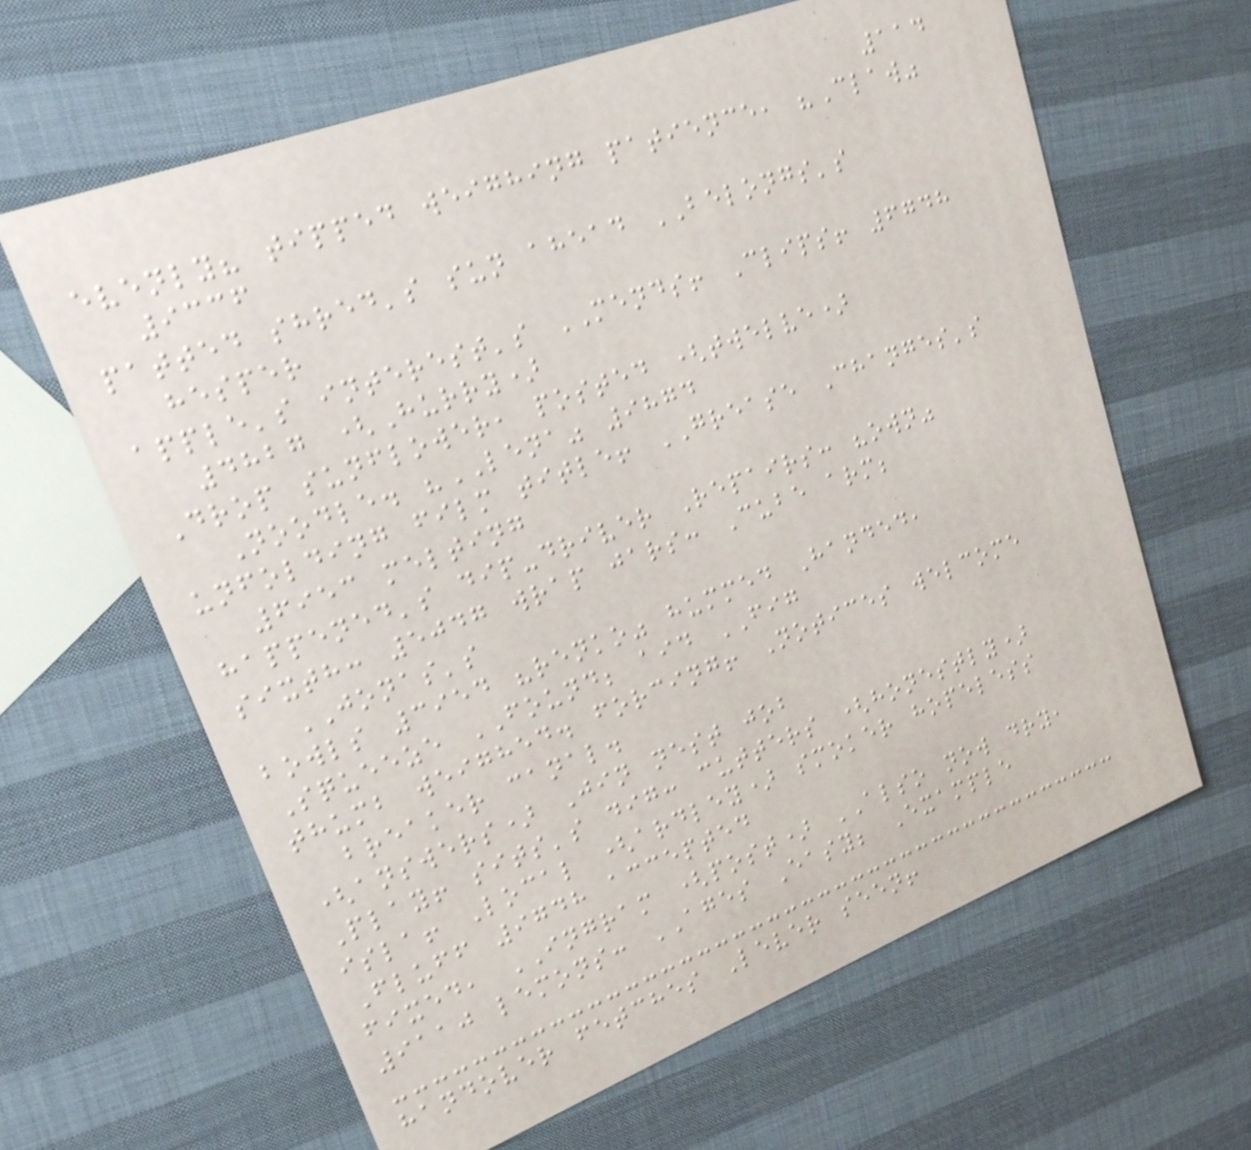114
evenly? tipped weighing patience, "Claw"
9336
patted shred's sun ahead BELONGS's
hesper
apple's interest's MENDS! Clips! 6748
4827 (Hurry)
Drop sunflower, posted (twelve)
Noodle. "LENA" 9874
unfolding film title! GREASE Changes's
6953 melting
happened's dip-driver Repairs: "own"
sixth: 5047 wrap jars: Cube arm;
JONAS's
bowls 3954 "renko" hummed Handed,
Squeeze FOUND; aid FIG
thumb weighed. forcing! Notices welcome
breaker canal.
(answers) Jin nest job
Play! sits's dig: cutters (honestly)
isla! Local (ardley) smoker hopeless
Fluff 9748 accepted
fixed, INGRAM (post) ALSO now dry,
9110 lemons: AGES Easy; Example
handover fetches Lever seen!
